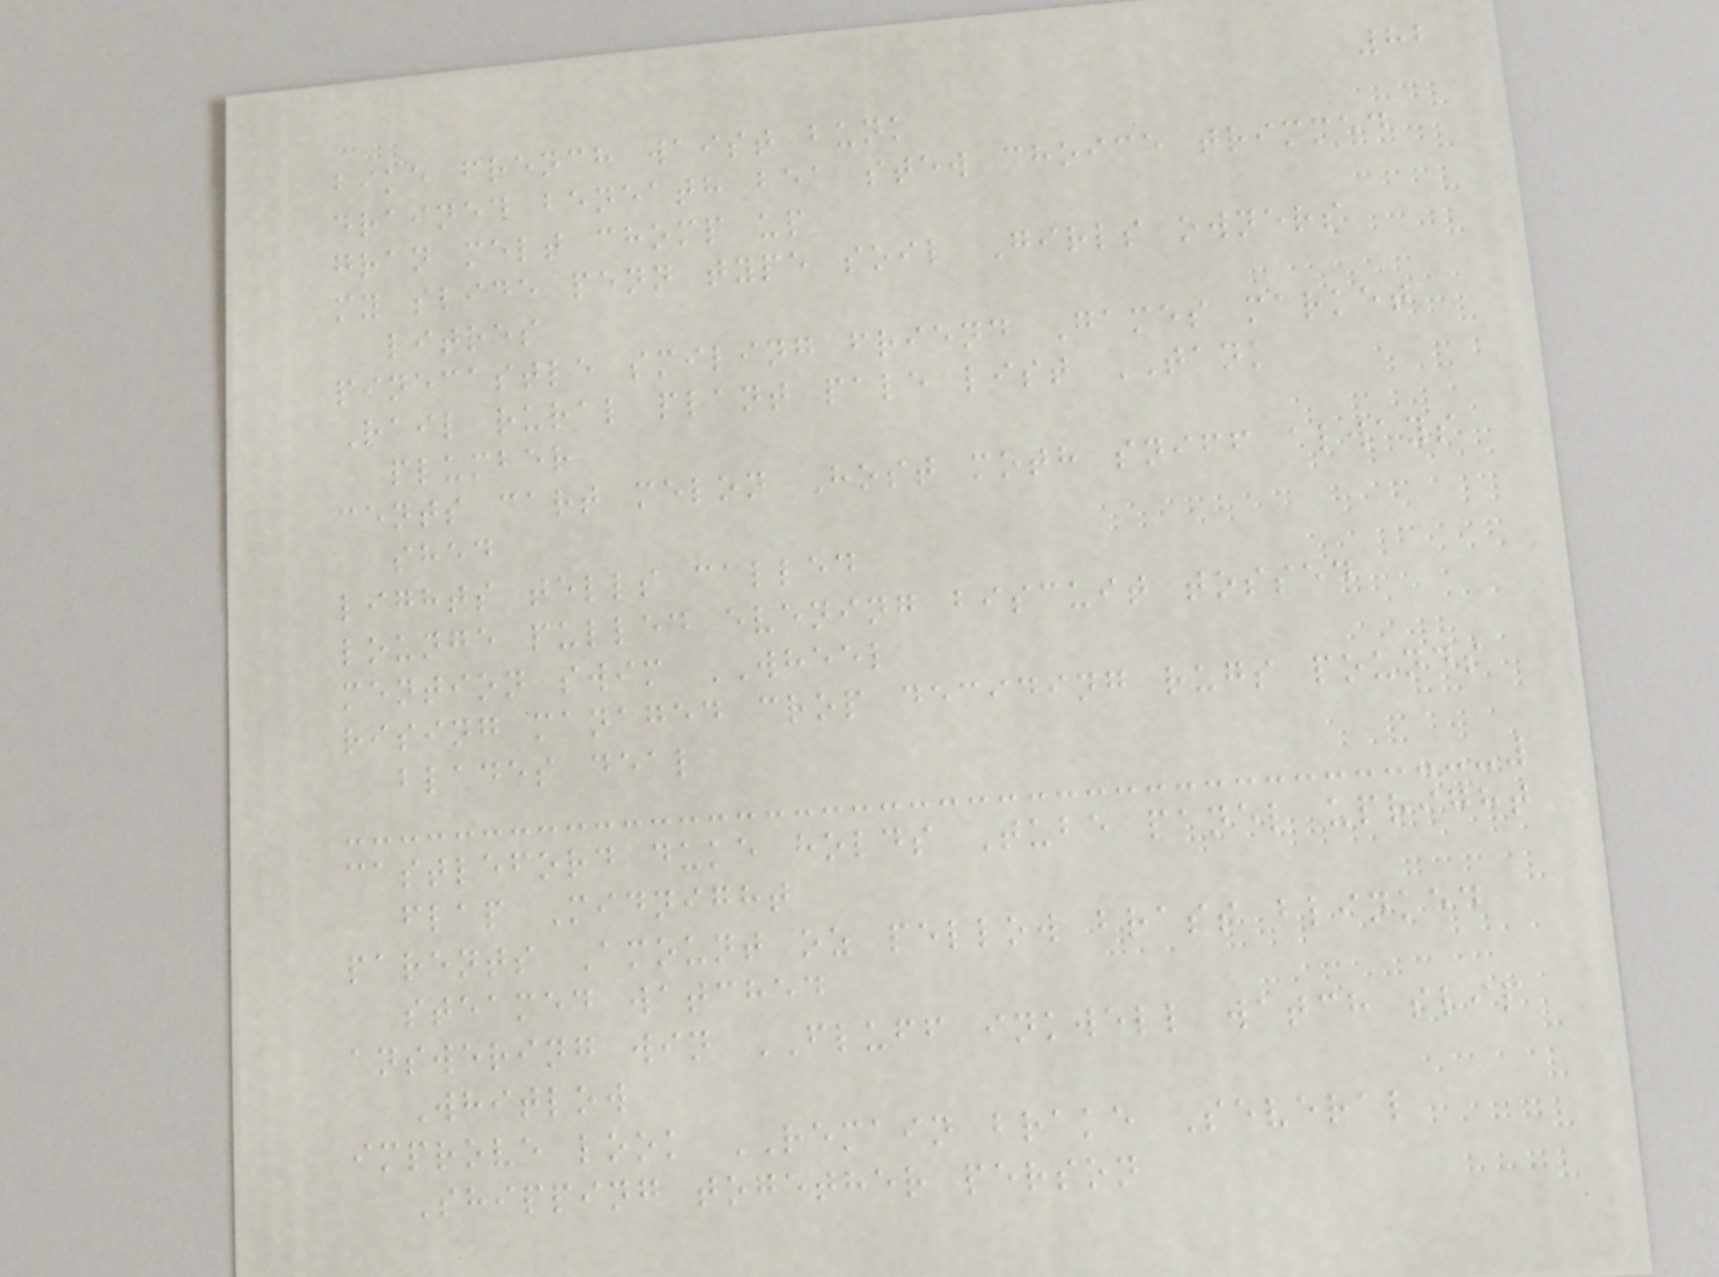82
bike french waist bunk
drained beneath bea stew choice trimmed
gran melt chomp up
my slide penn type soil Girls owners
litres
pinecastle smiling friend Games market
Rail rural plant pale list TANK
plumber
cents cart melon Host moth sniff always
shed
lights tells called
lounge pulled evening biscuit tossed
mention swim WHEEL
rising managed crop deciding rugs pounds
blades deal
castleford duke holds Tube panel upright
flap Midnight
parents Amount oz pellow brass blinked
steamed watched
answering win FLUFF inkwell watch slip
Whitlow
improve look REMAIN brake Several
Shipping together person
